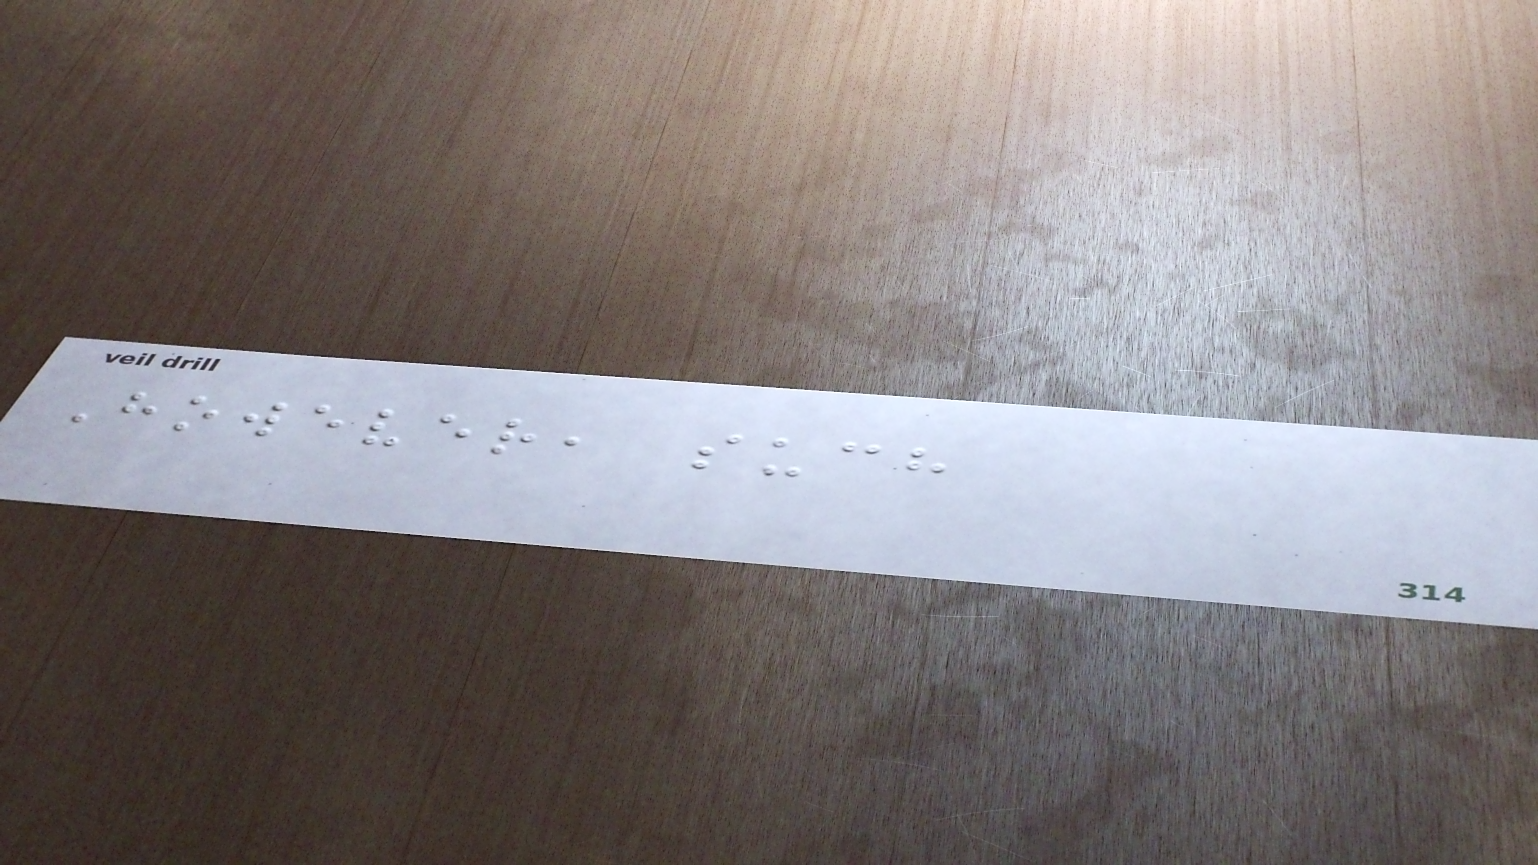However, such
